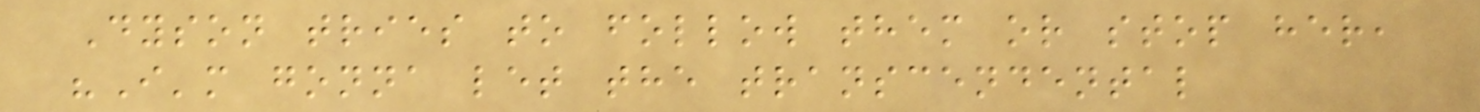Dyson tries to follow them or stop her,
"I'm gonna let the transcendental
